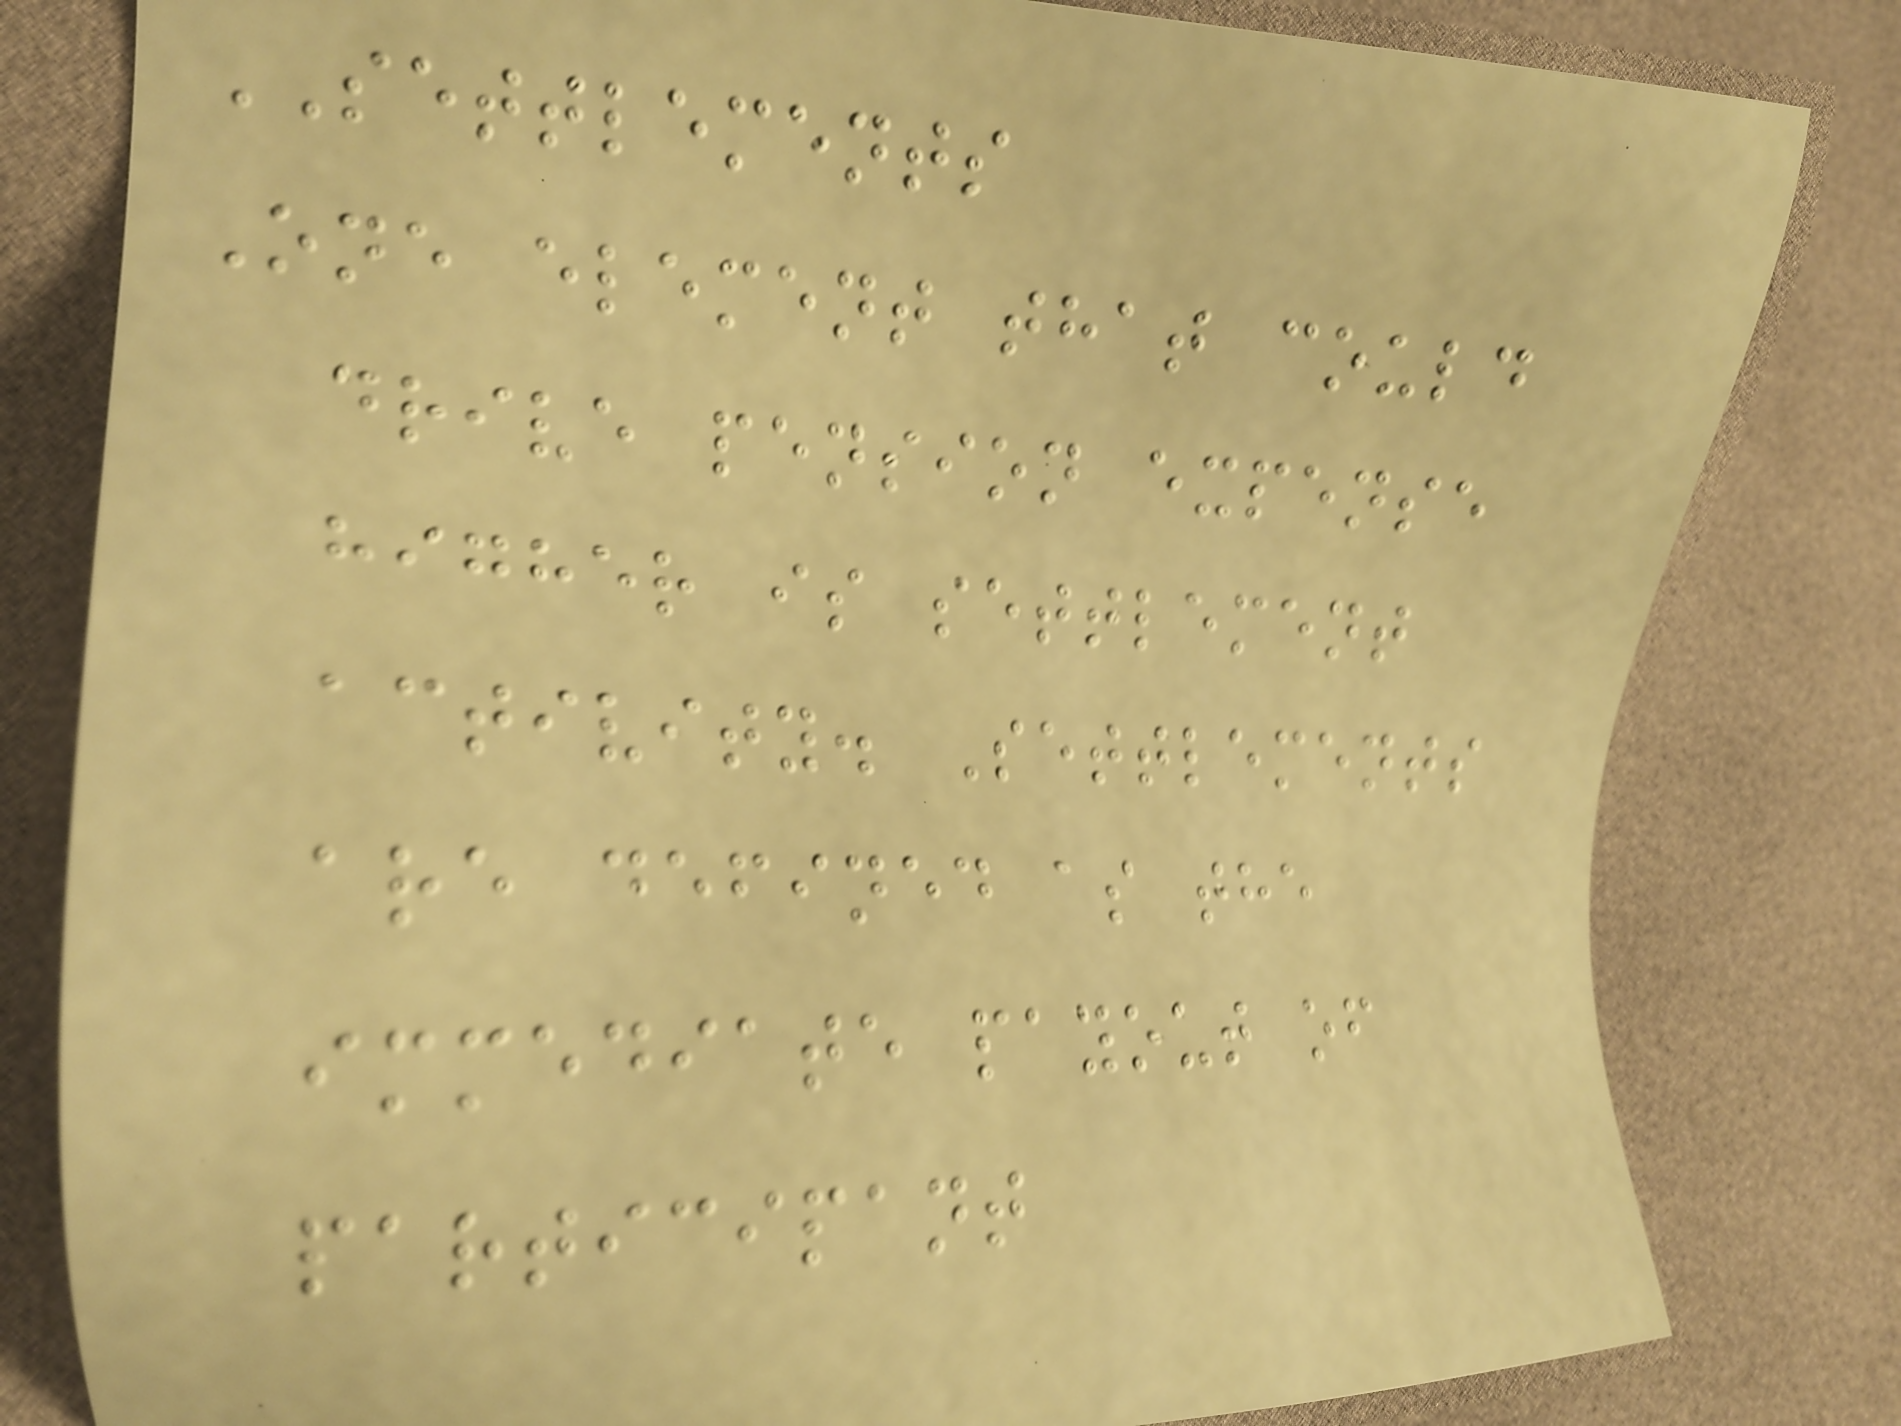SETTLEMENTS
One element that could
drive pension expense
higher is settlement
activity. Settlements
are defined as the
immediate payout of
participant
